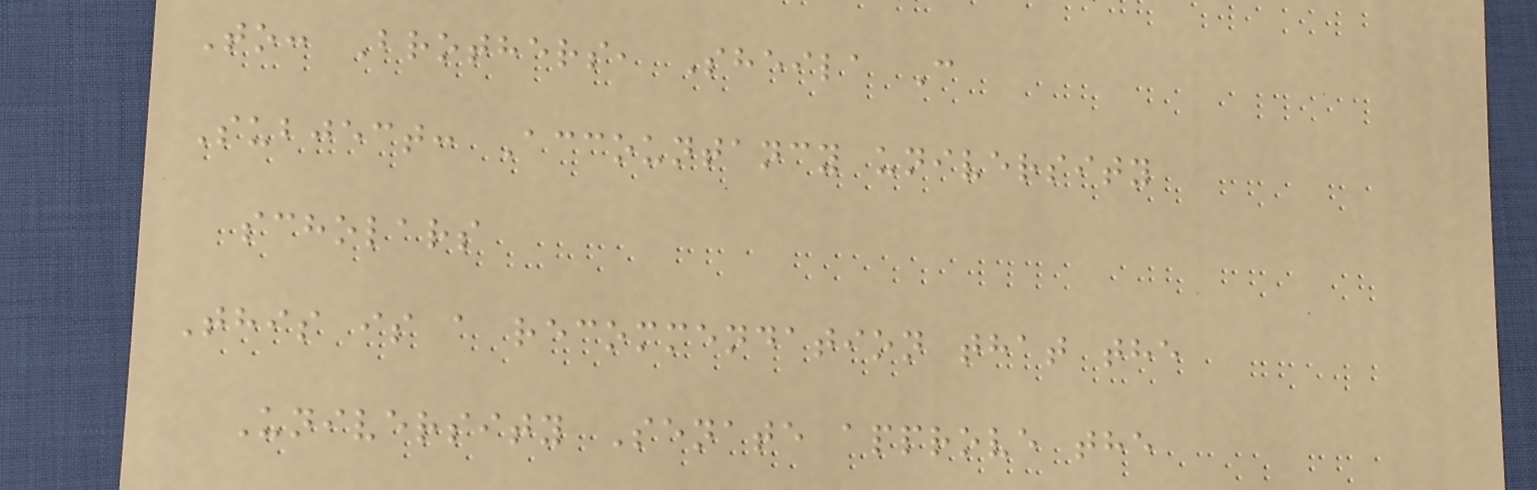To: Brothers, Sheila C
Subject: Accountancy university
scholars
This is a recommendation that the
University Senate approve the
